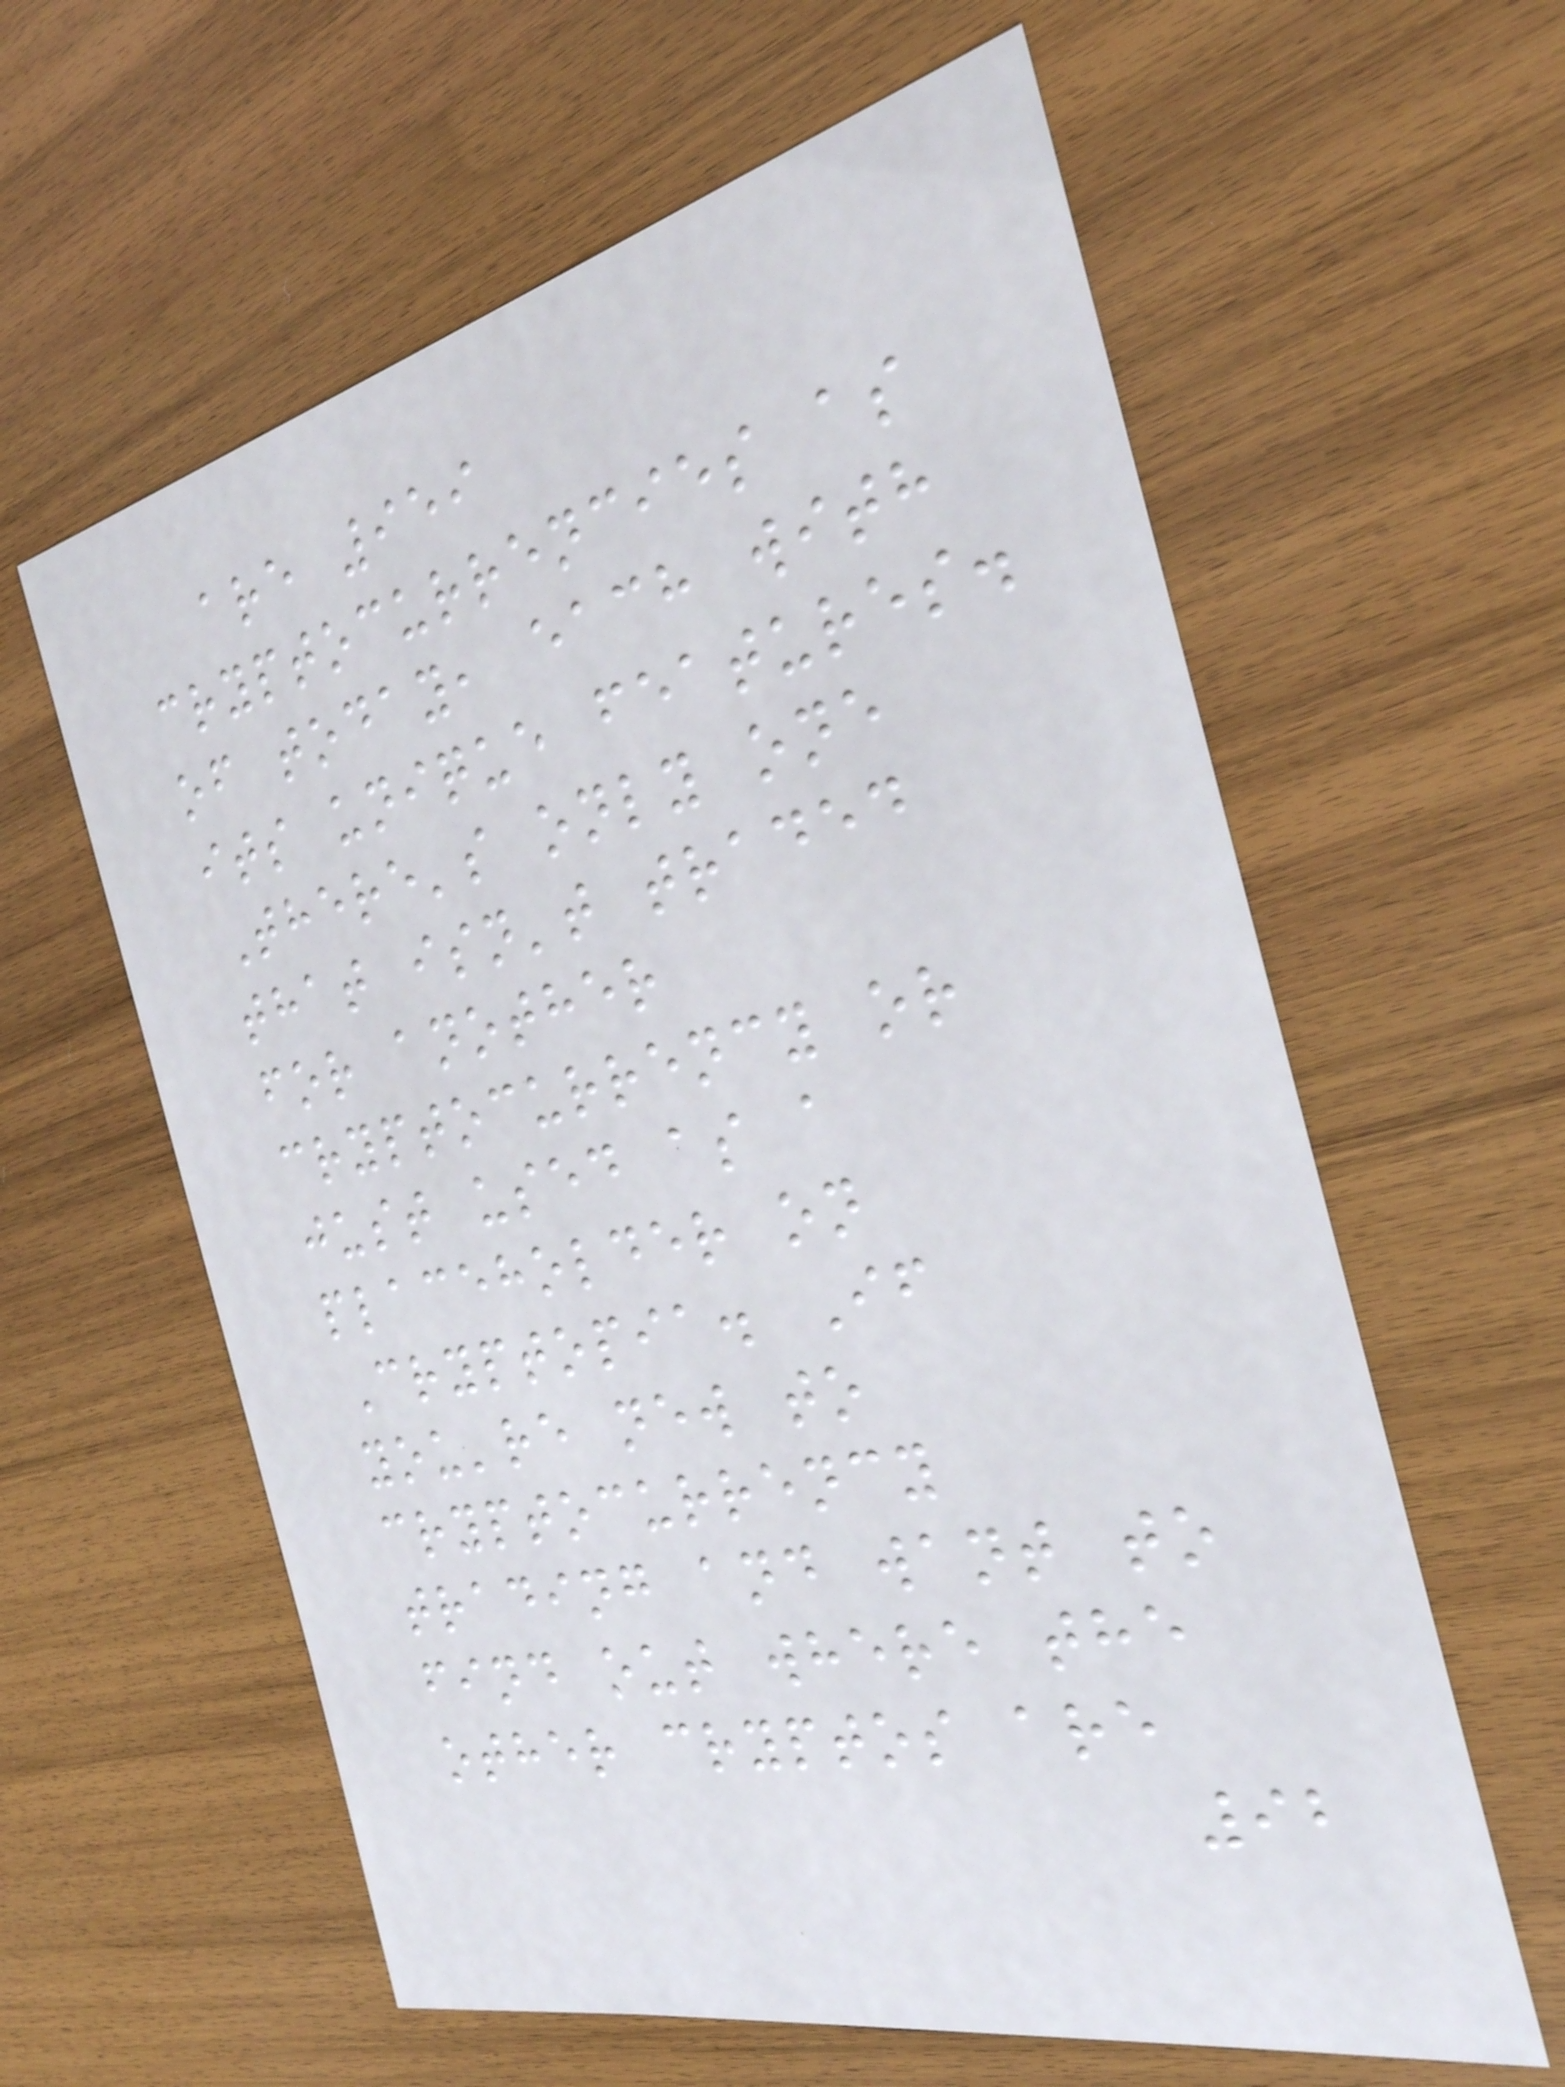are 959
cryptocurrencies as
of today, each with
its unique features.
There's only one
that isn't traded
for another
cryptocurrency or
just used as a
placeholder on
Cryptopia. If
you're new to
cryptocurrency
trading and want to
find out where the
other cryptos are
92
